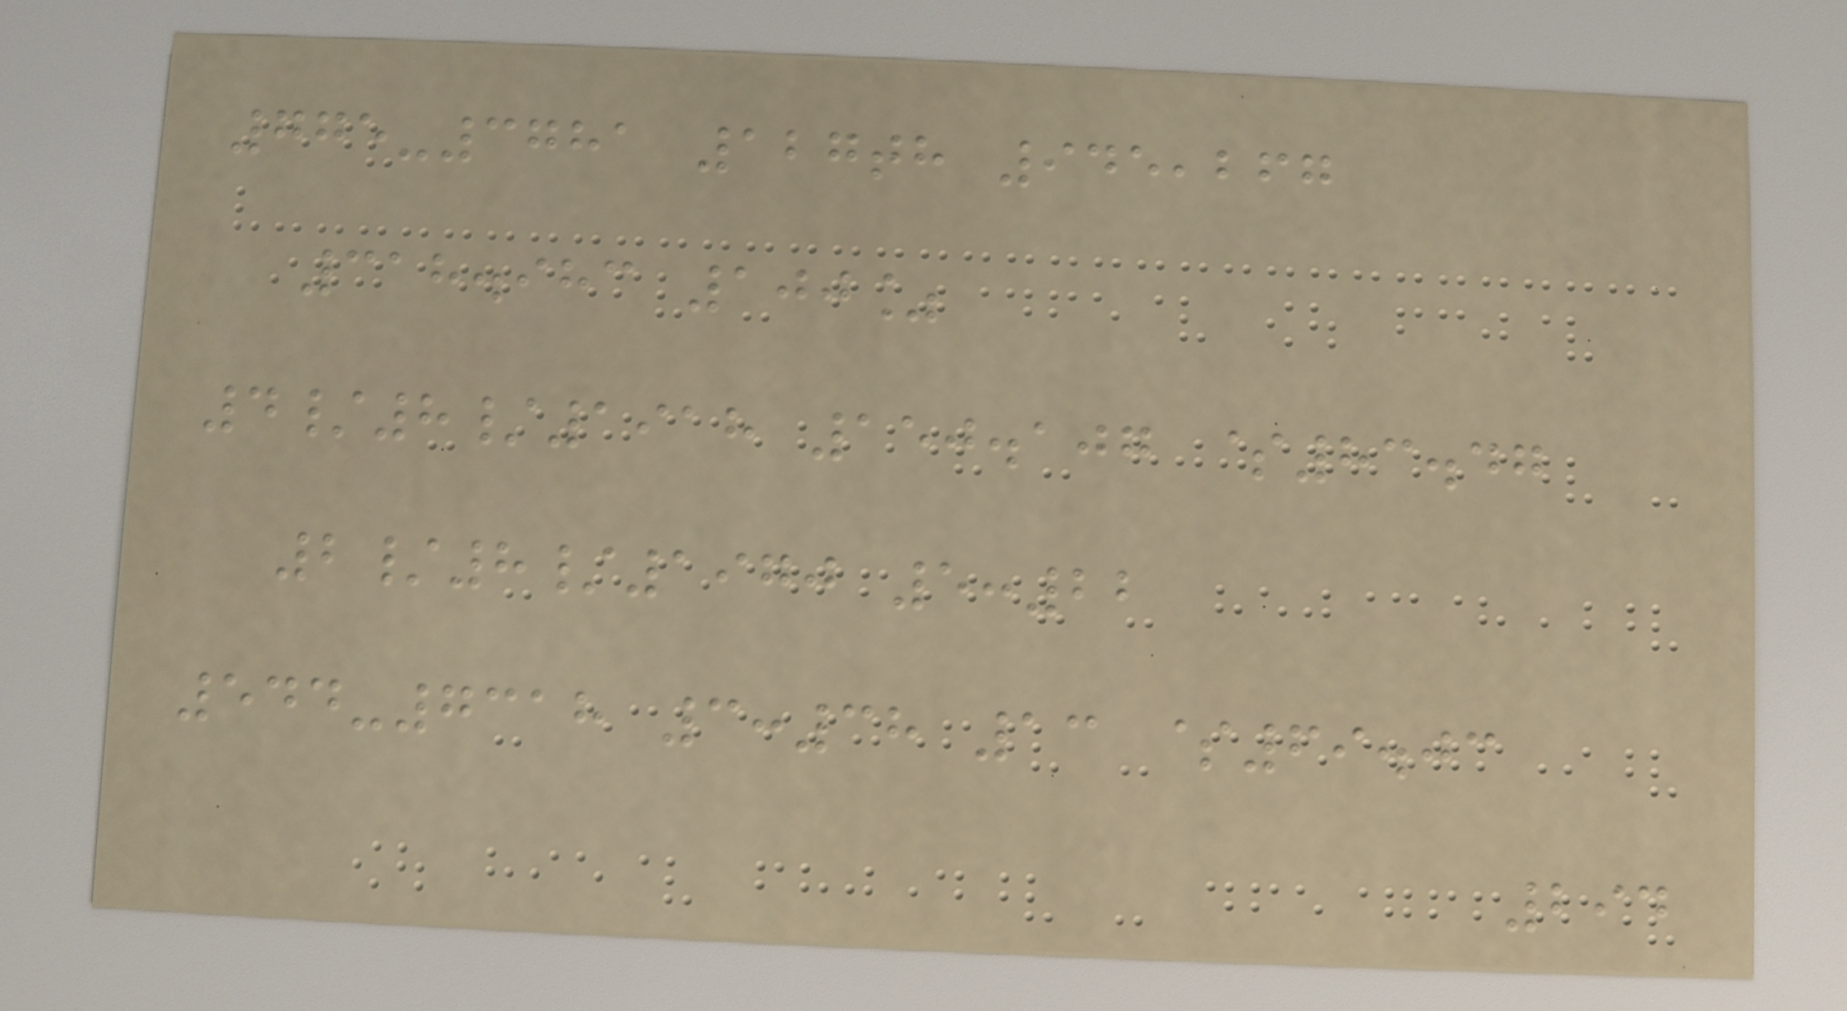775-3781 127th 945,267
318.983 100%
4/8/1918 150.107 $83.47
2/8/1970 5:22
544-7318 3:38 13 $69.03
294
